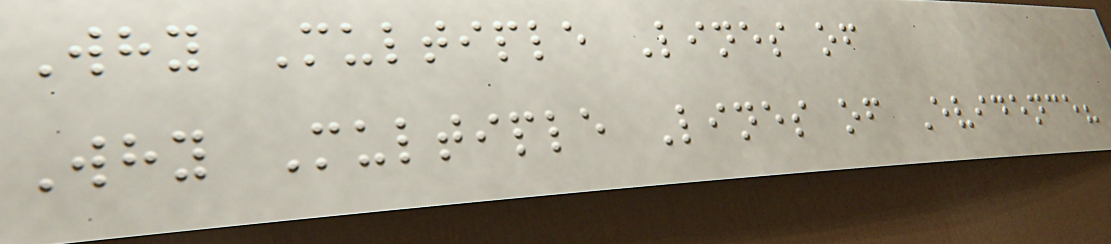Why Multiple Lines of
Why Multiple Lines of Evidence?
